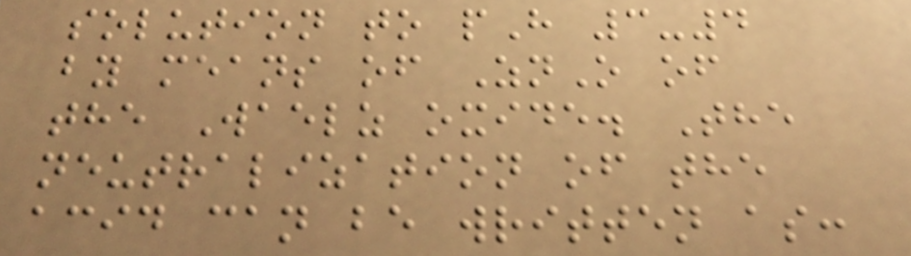solution to pH 3-4
by means of ZnO of
the Waelz oxide. The
neutralization of the
acid can be written as:
